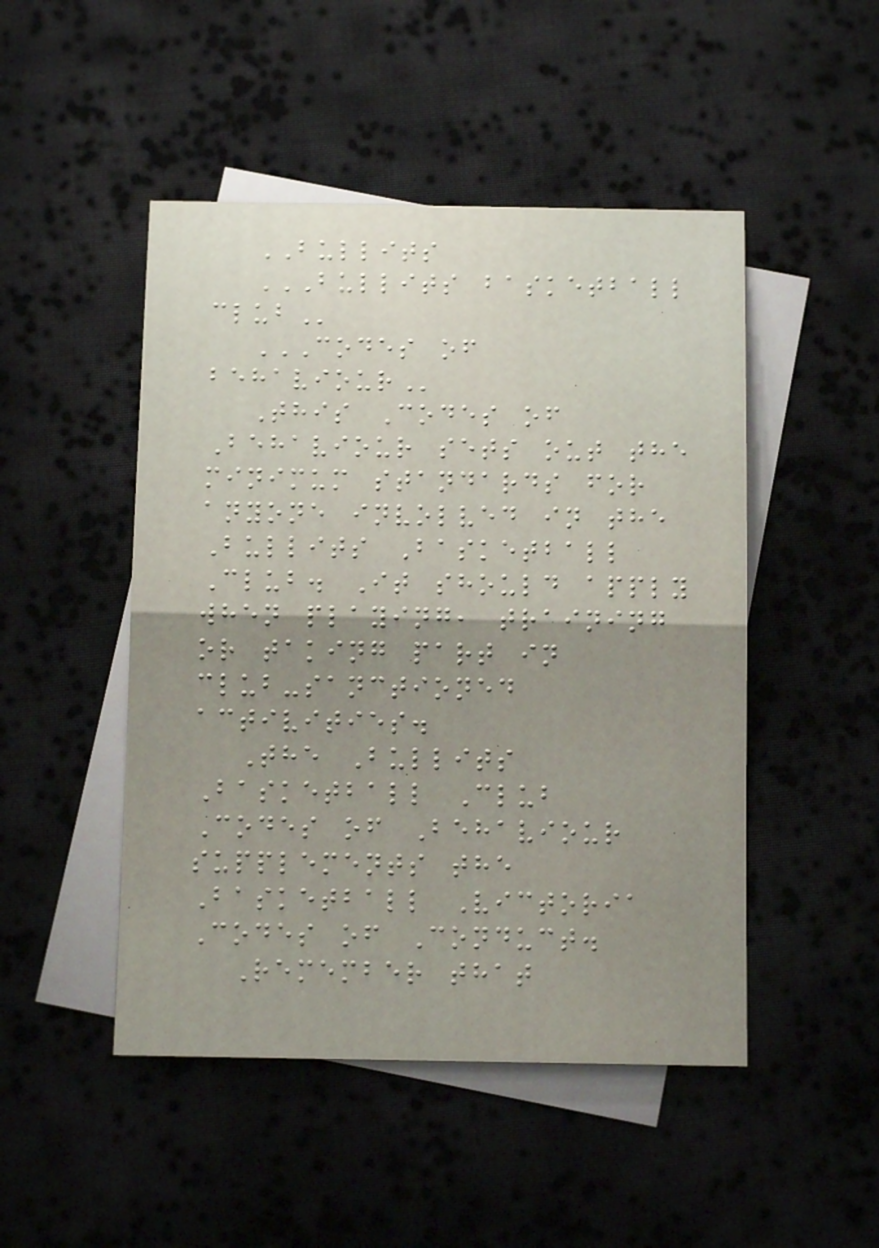BULLITS
BULLITS BASKETBALL
CLUB
CODES OF
BEHAVIOUR
This Codes of
Behaviour sets out the
minimum standards for
anyone involved in the
Bullits Basketball
Club. It should apply
when playing, training
or taking part in
club-sanctioned
activities.
The Bullits
Basketball Club
Codes of Behaviour
supplements the
Basketball Victoria
Codes of Conduct.
Remember that
